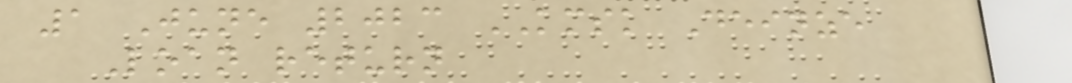1 June 2023 KMSK Deinze
Loan return
